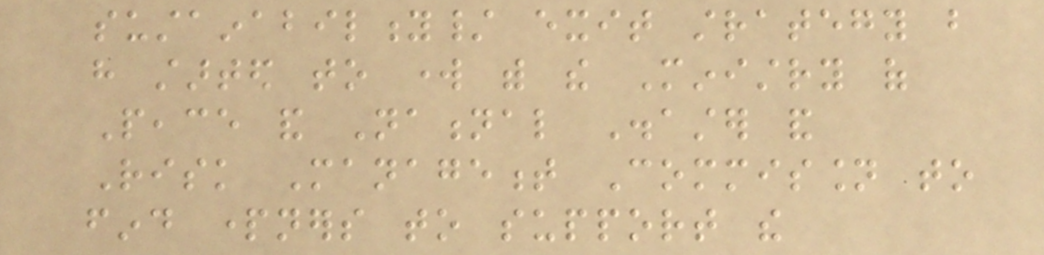sustainability/ exit strategy but
have started to work with the Ministry of
Peace and National Disaster and
Risk Management Commission to
find partners to support the
